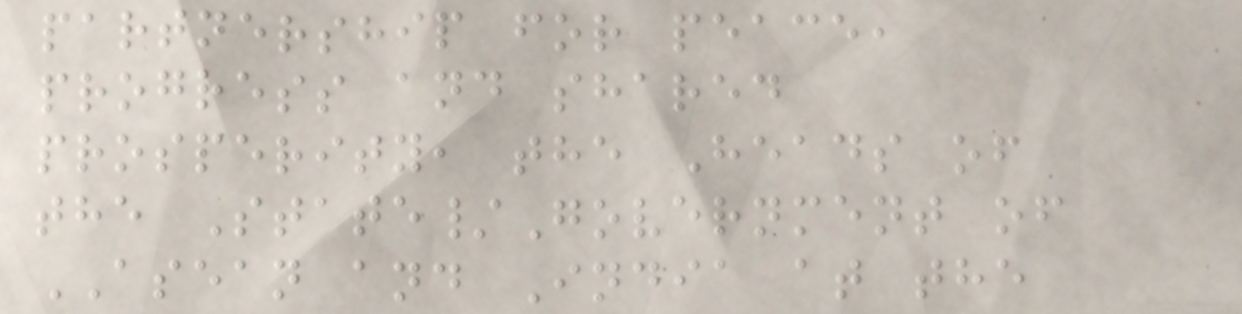partnership for peace,
progress and shared
prosperity, the Heads of
the State/Government of
ASEAN and India at the
